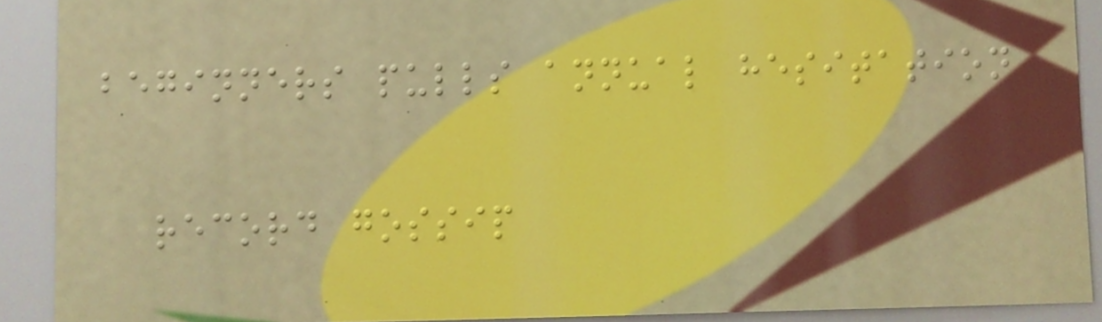beginners pulls annual hesitation
record gossip
